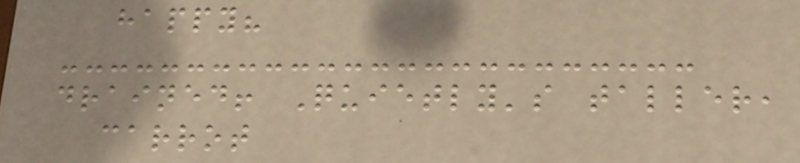happy?
drained! Quietly's taller,
carrot
